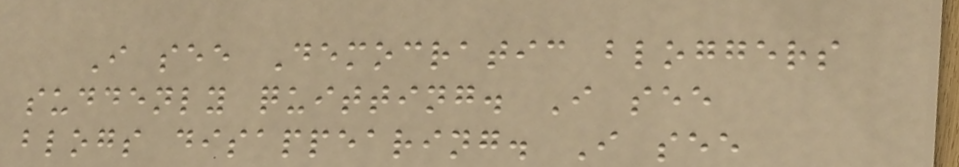I see Democratic bloggers
suddenly quitting. I see
blogs disappearing. I see
